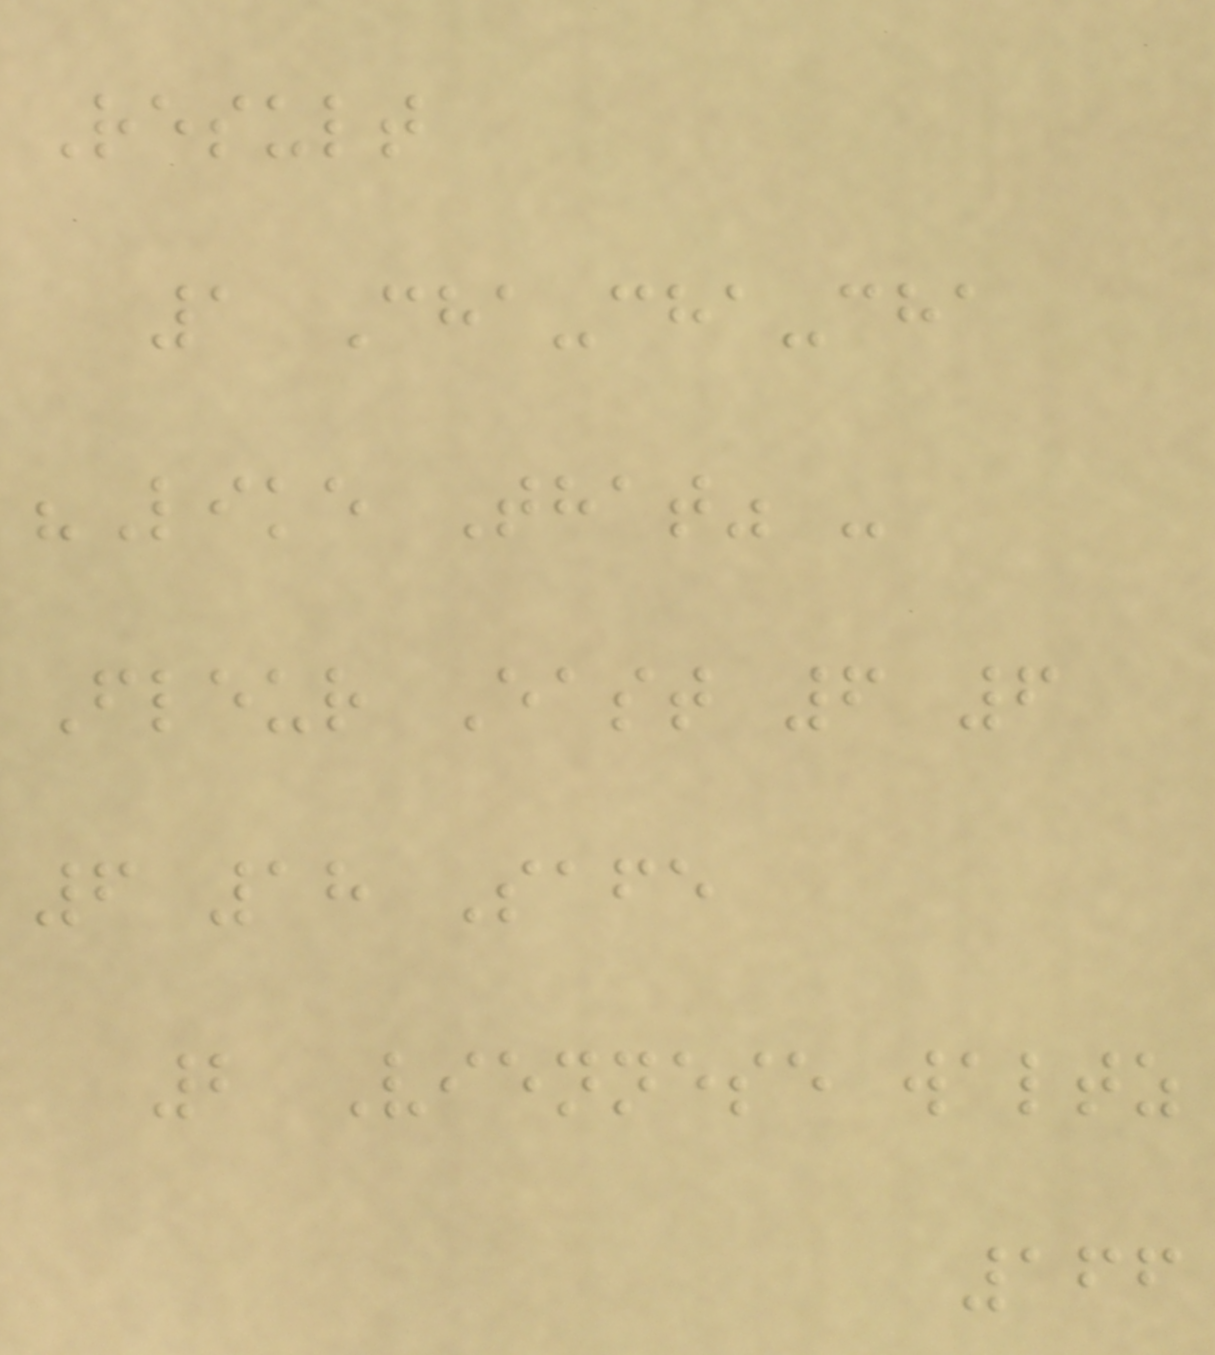Result
1 Cha-cha-cha
"Like That" -
Fleur East 6 6
6 18 Safe
2 Viennese waltz
166
